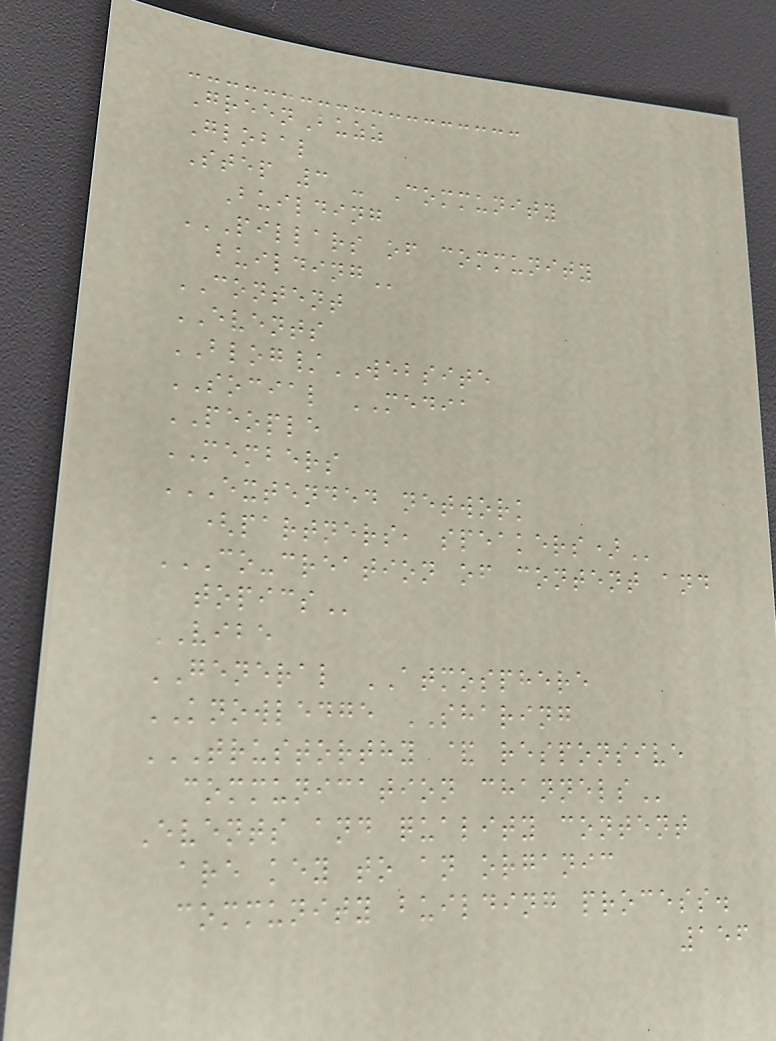GreenBuzz
Global
Step 3 - Community
Building
PILLARS OF COMMUNITY
BUILDING
CONTENT
EVENTS
BLOG/WEBSITE
SOCIAL MEDIA
PEOPLE
MEMBERS
EXTENDED NETWORK
(PARTNERS, SPEAKERS)
CO-CREATION OF CONTENT AND
TOPICS
VIBE
GENERAL ATMOSPHERE
KNOWLEDGE SHARING
TRUSTORTHY & RESPONSIVE
COMMUNICATION CHANNELS
Events and quality content
are key to an organic
community building process.
156
